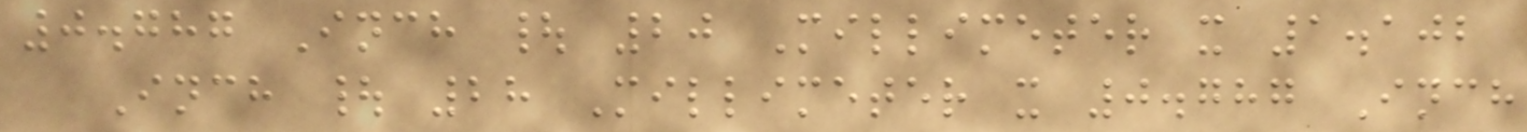0.787 Inch | 20 Millimeter x 1.102
Inch | 28 Millimeter x 0.787 Inch
